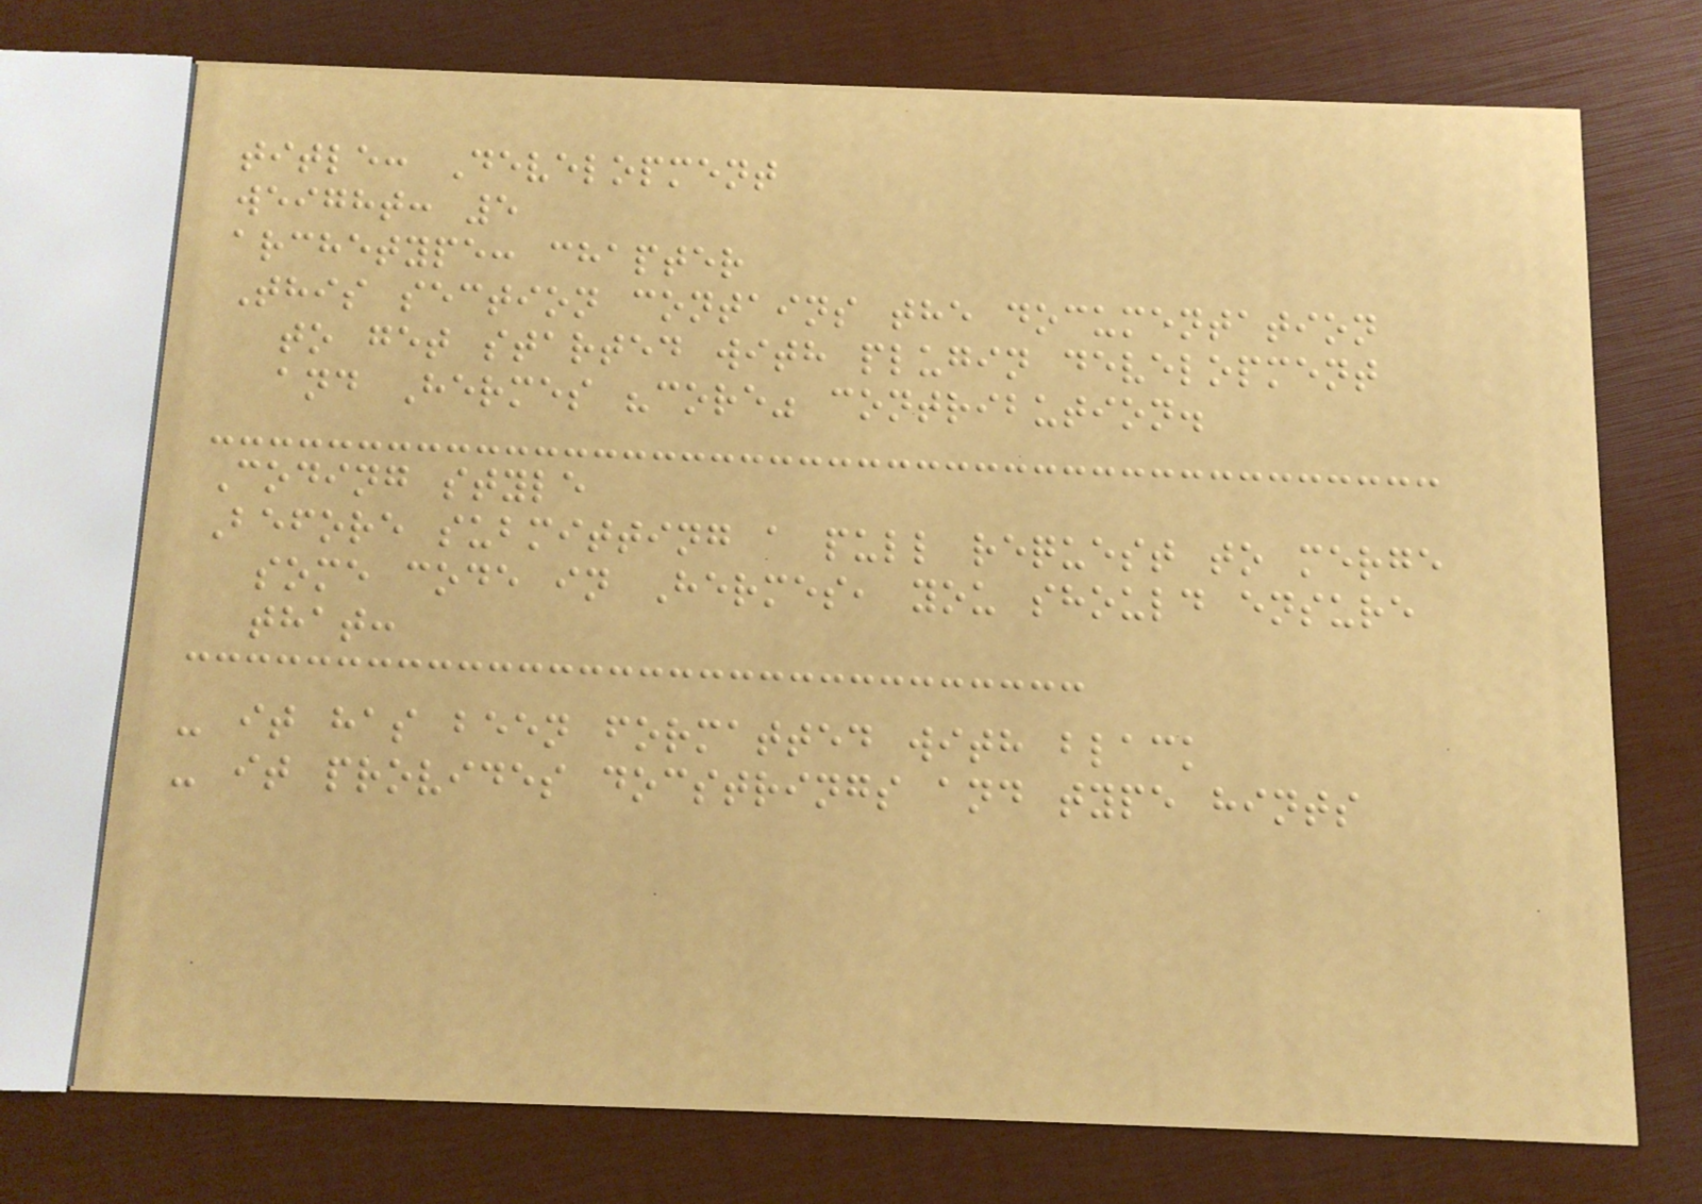title: Development
weight: 5
archetype: chapter
This section contains the documentation
to get started with plugin development
and Hermes "core" contribution.
Coding style
Before submitting a pull request to merge
some code in Hermes, you should ensure
that:
- it has been formatted with black
- it provides docstrings and type hints
